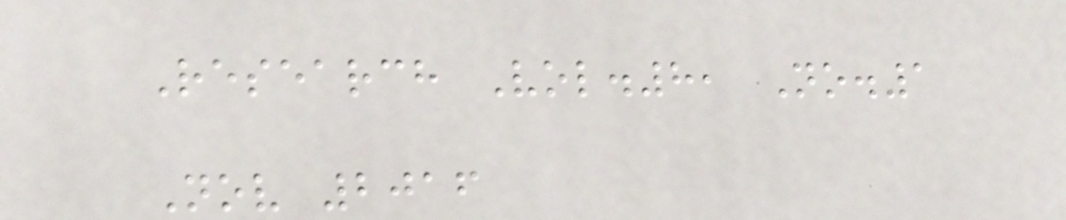Research Vol.8, No.1
Nov 2016
